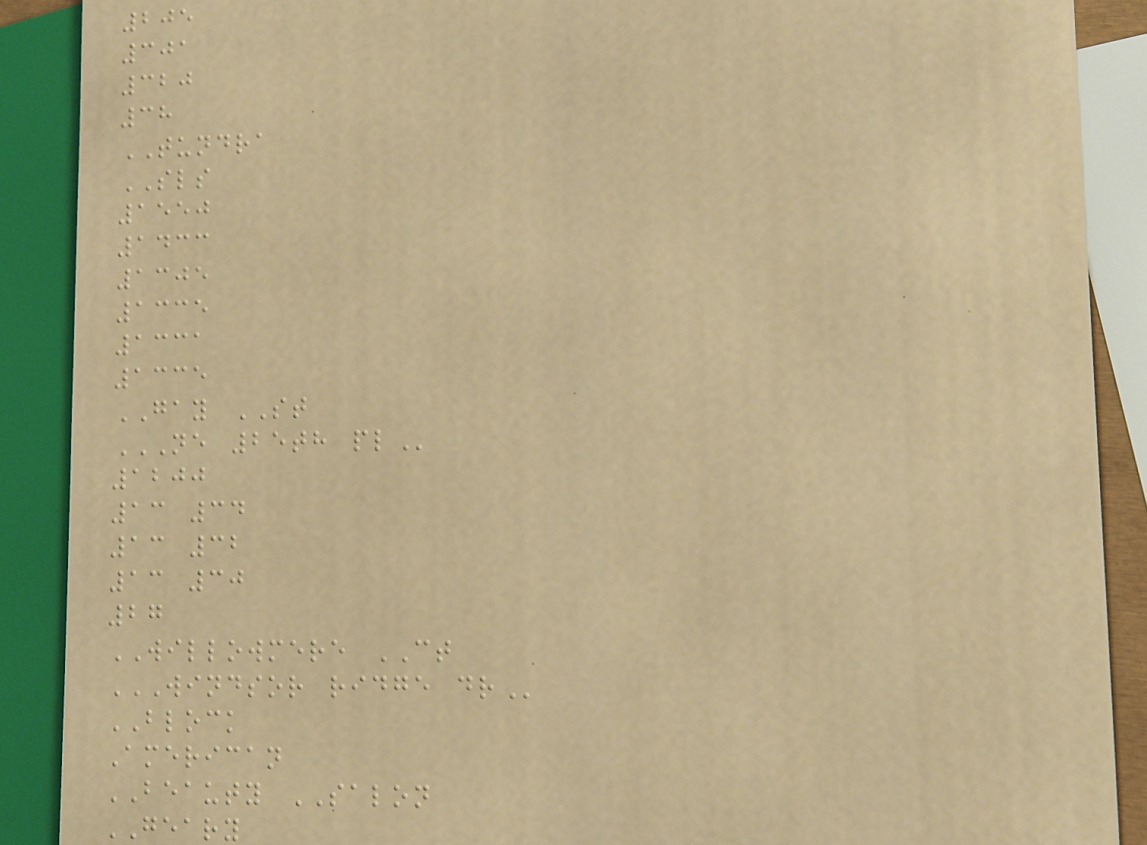205
301
320
38
TUNDRA
SLS
1550
1433
1305
1335
1331
1335
GAY ST
NE 25TH PL
1200
13 34
13 32
13 30
27
WILLOWMERE CT
WINDSOR RIDGE DR
BLOCK
American
BEAUTY SALON
GEARY
